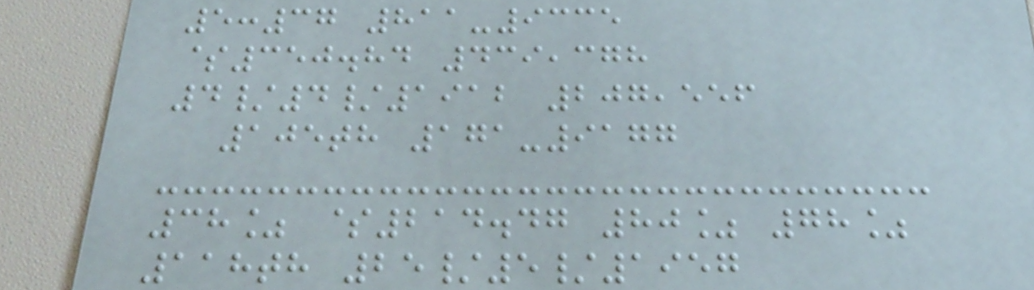5:37 811-9335
$350.84 439,378
4/4/1912 207,556
105th 171-9177
38% $214.47 80% 78%
118th 25/5/1957
